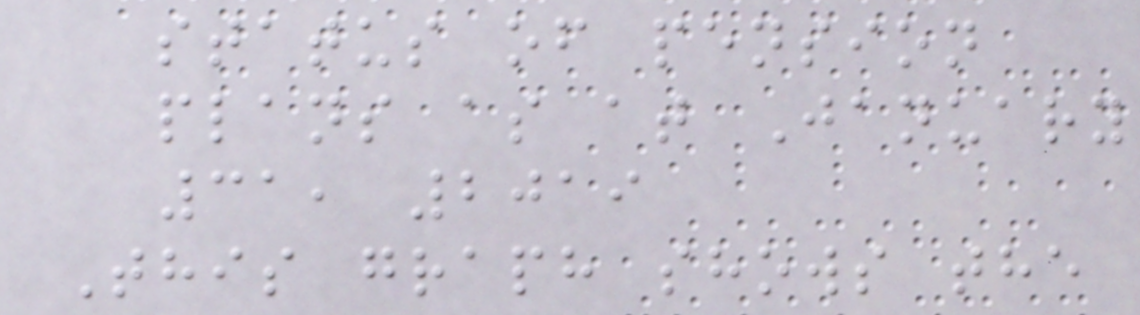status of pension
plans as at January
31, 2019
This graph shows the
